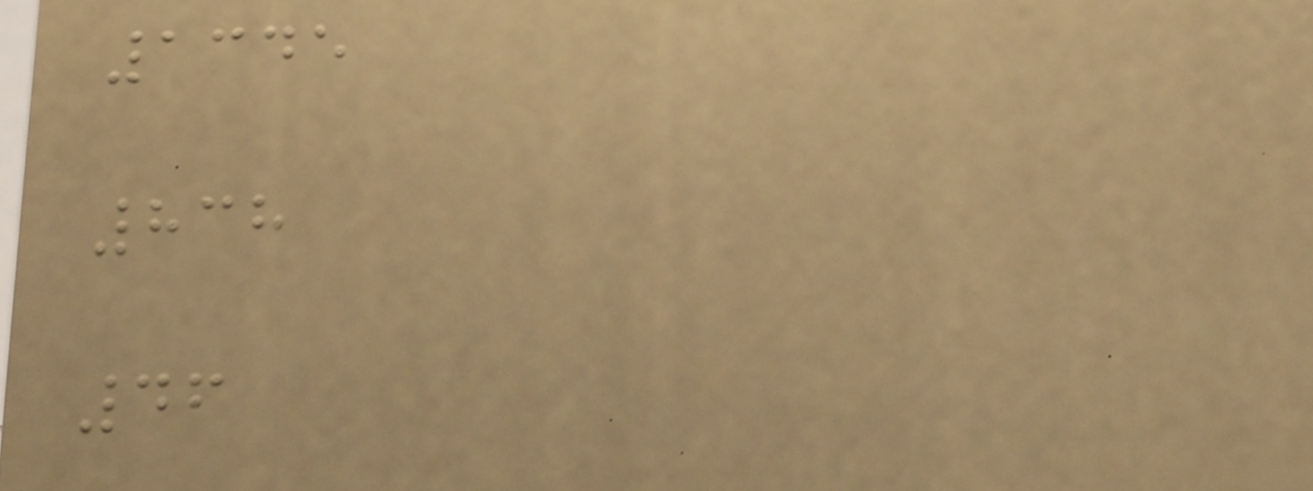1345
838
46
